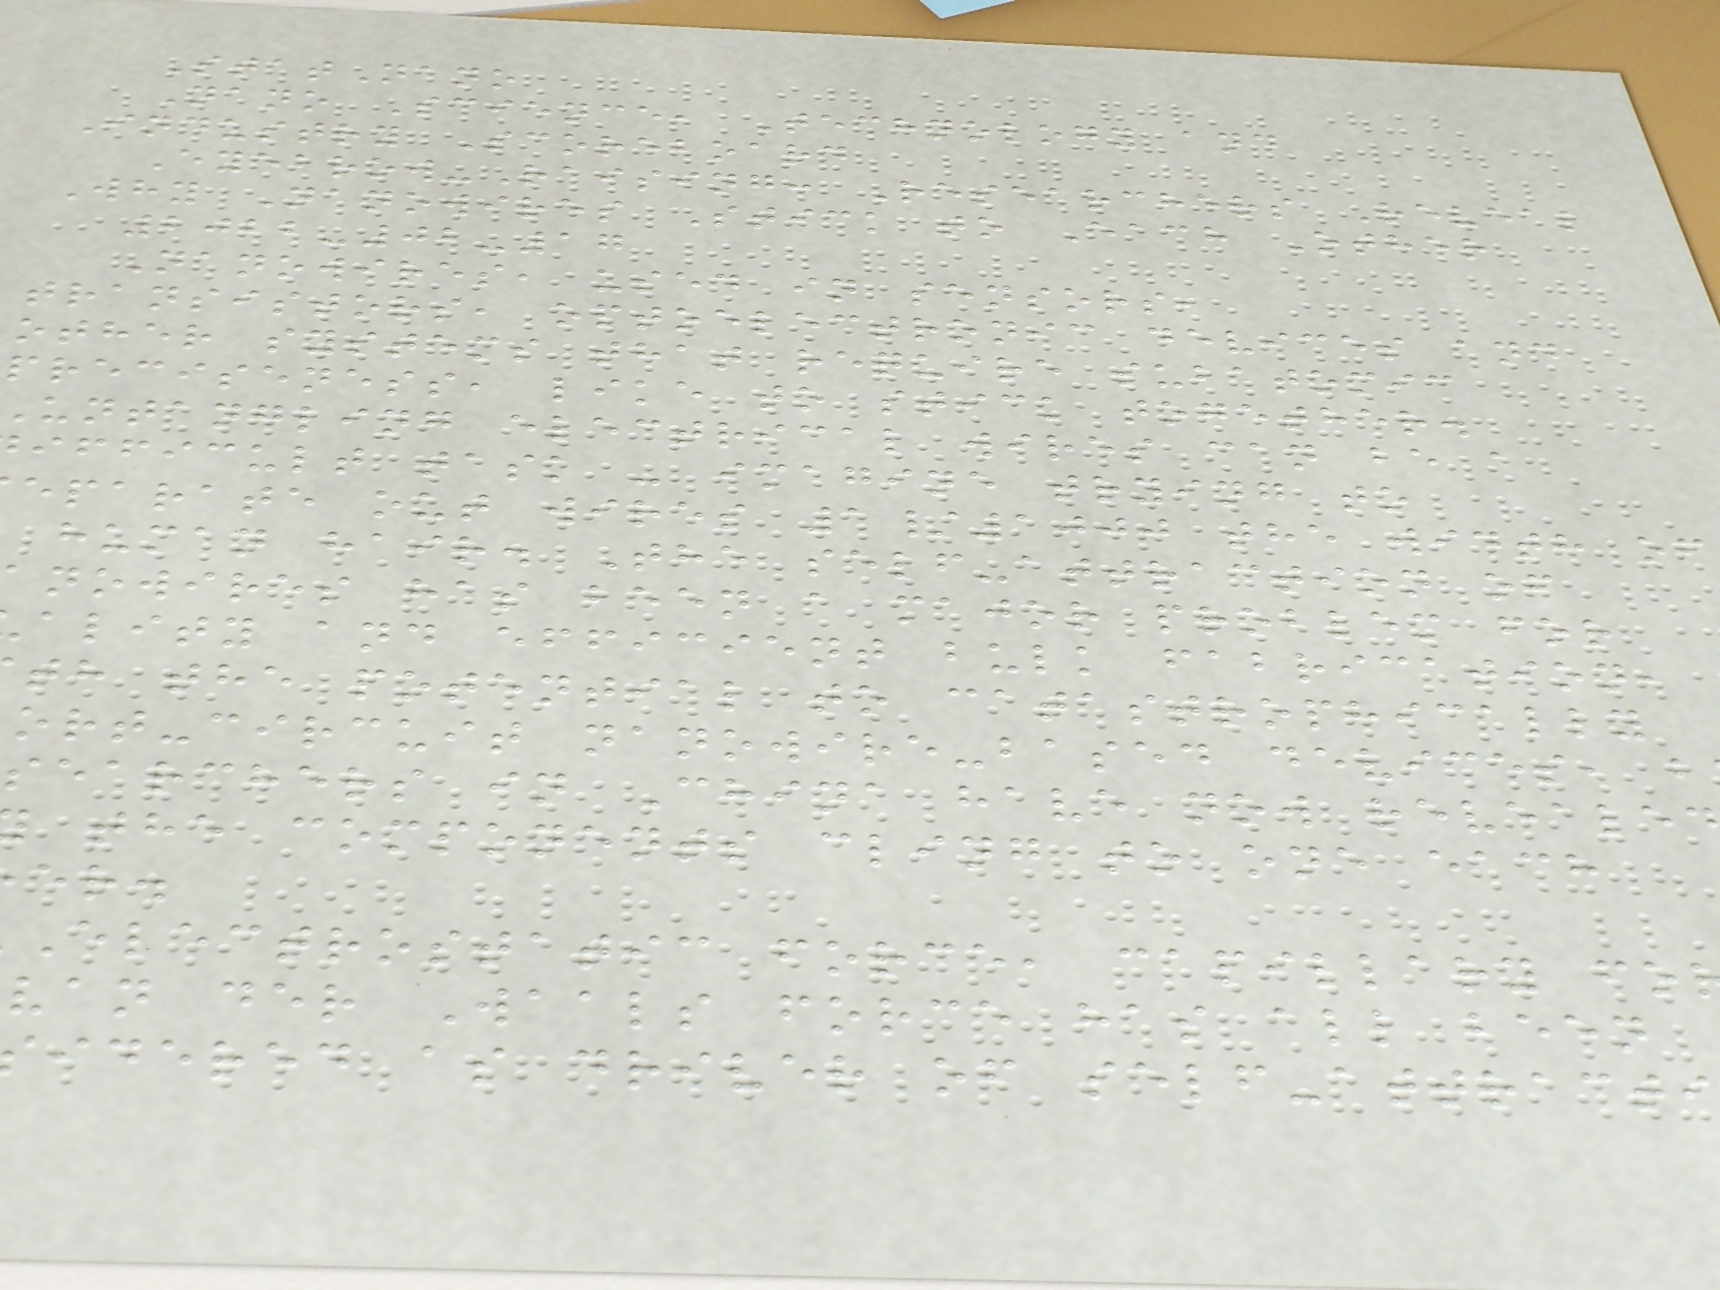StatNano
Nano Science, Technology and
Industry Scoreboard
Eyebrow-Raising: Researchers Reveal
Why Nanowires Stick to Each Other
2022-02-17
Nanowires, used in sensors,
transistors, optoelectronic devices and
other systems that require subatomic
preciseness, like to stick together.
untangling electrical wires can be a
ifficult task - imagine trying to
eparate out wires 1/1000 the width of
human hair. The self-attraction of
nowires has been a major problem for
ality and efficient bulk fabrication,
th the potential to catastrophically
ort-circuit nanowire-based devices, b
searchers in China have now reveale
the components cling to one each
Electrostatic force, capillary fo
van der Waals force has all been
idered as driver of self-attracti
